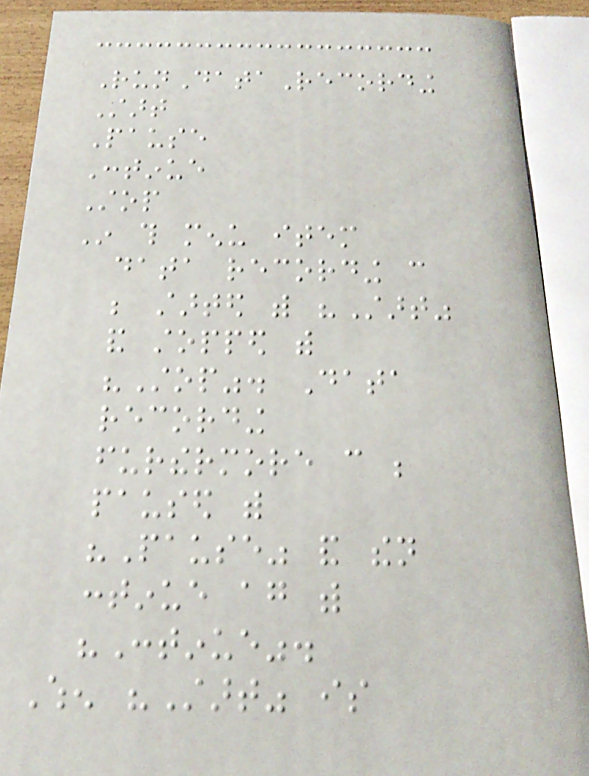RunDataRecording
Start
Pause
Continue
Stop
In this menu item
data recording can
be started with "Start"
and stopped with
"Stop". Data
recording
furthermore can be
paused with
"Pause" and then
continue again with
"Continue".
When "Start" is
